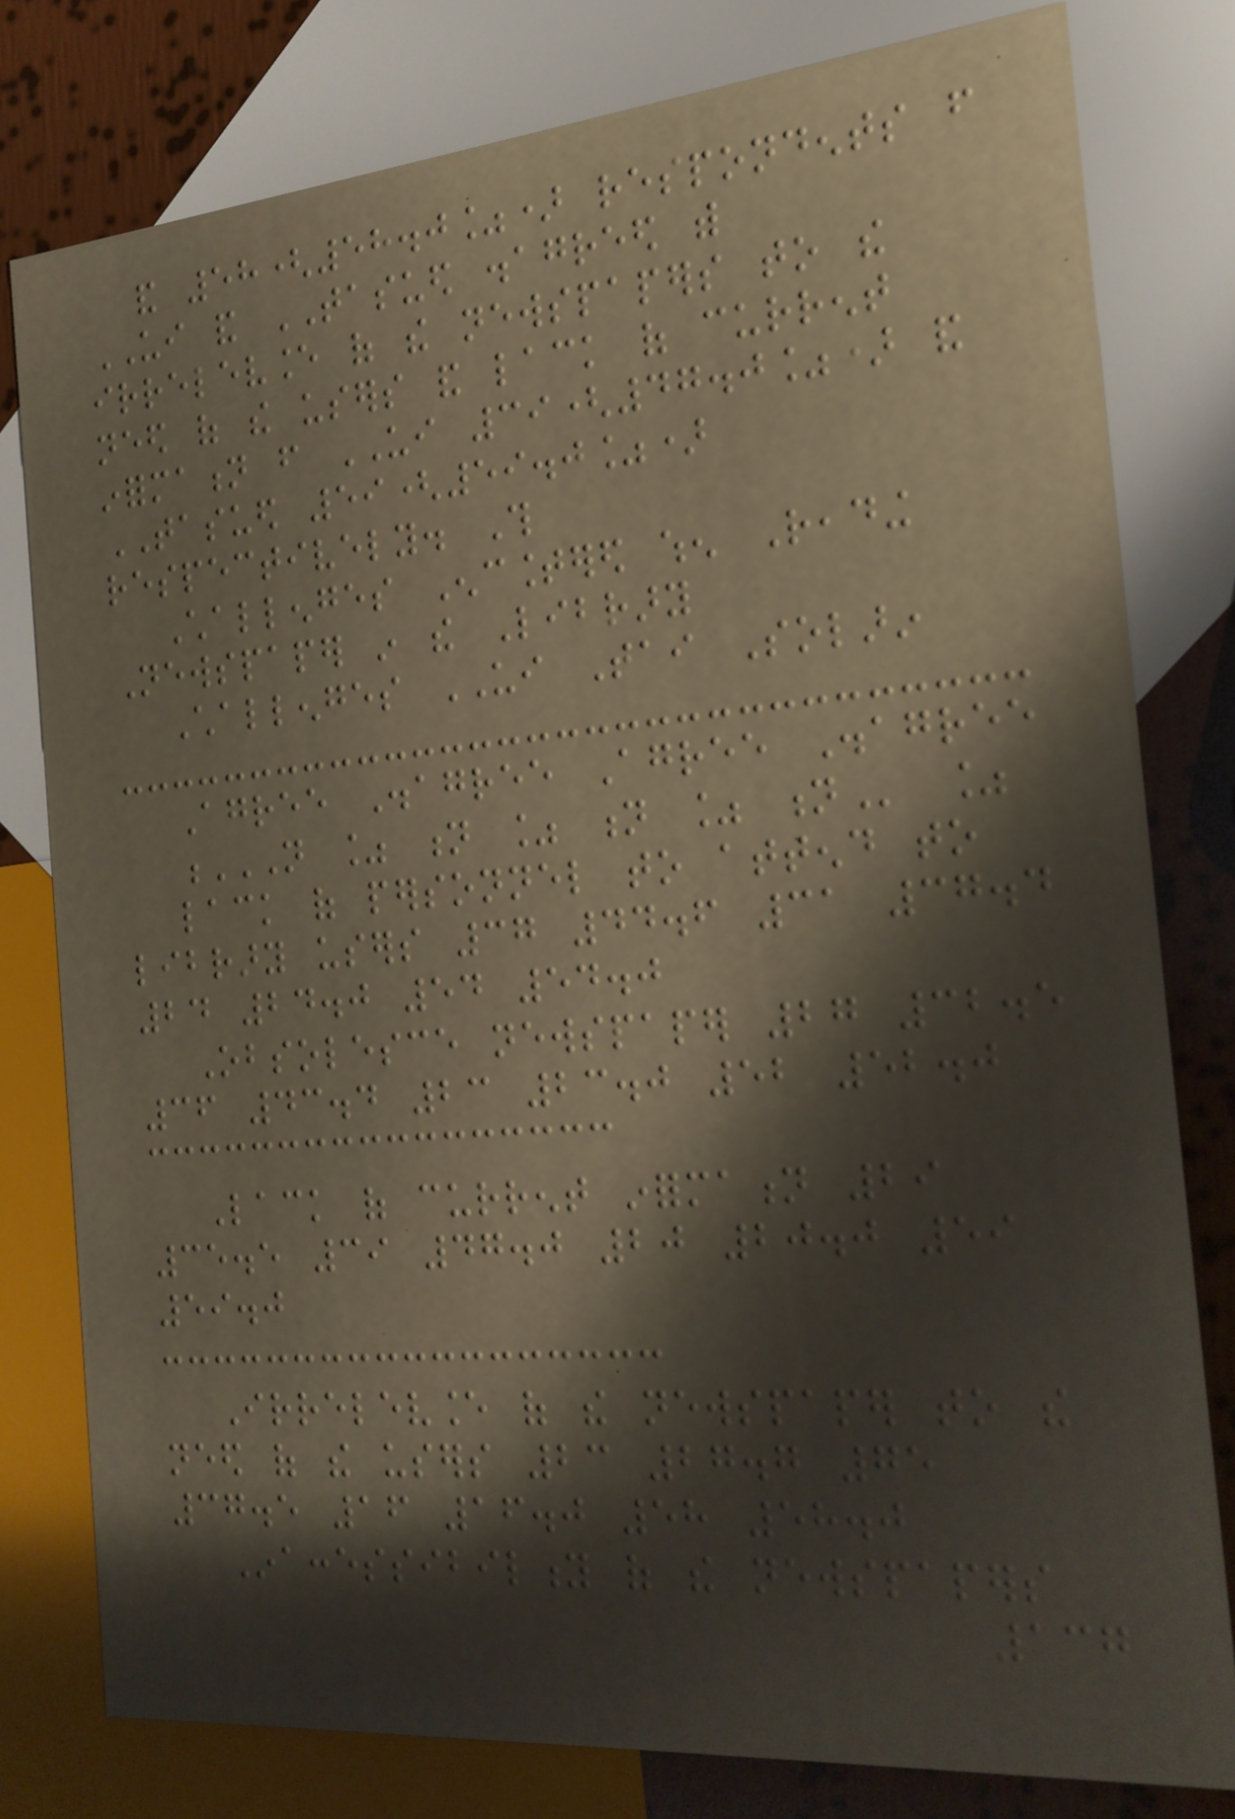and 58(58.0%) respondents from
UI and TASUED disagreed with
irrelevance of the newspapers to the
need of the users and lack of current
information from UI 39(47.0%) and
TASUED 59(59.0%)
respectively. This
Challenges Encountered when Reading
Newspaper in the Library
Challenges UI Tai Solarin
Agree Disagree Agree Disagree
N % N % N % N %
lack of personnel to attend to
library users 37 44.6 31 37.4
24 24.0 54 54.0
Obsolesce newspaper 27 32.5
36 43.4 23 23.0 52 52.0
Lack of current information 29
35.5 39 47.0 20 20.0 59
59.0
Irrelevance of the newspaper to the
need of the users 23 27.7 75
37.5 16 16.0 58 58.0
Inaccessibility of the newspapers
137
